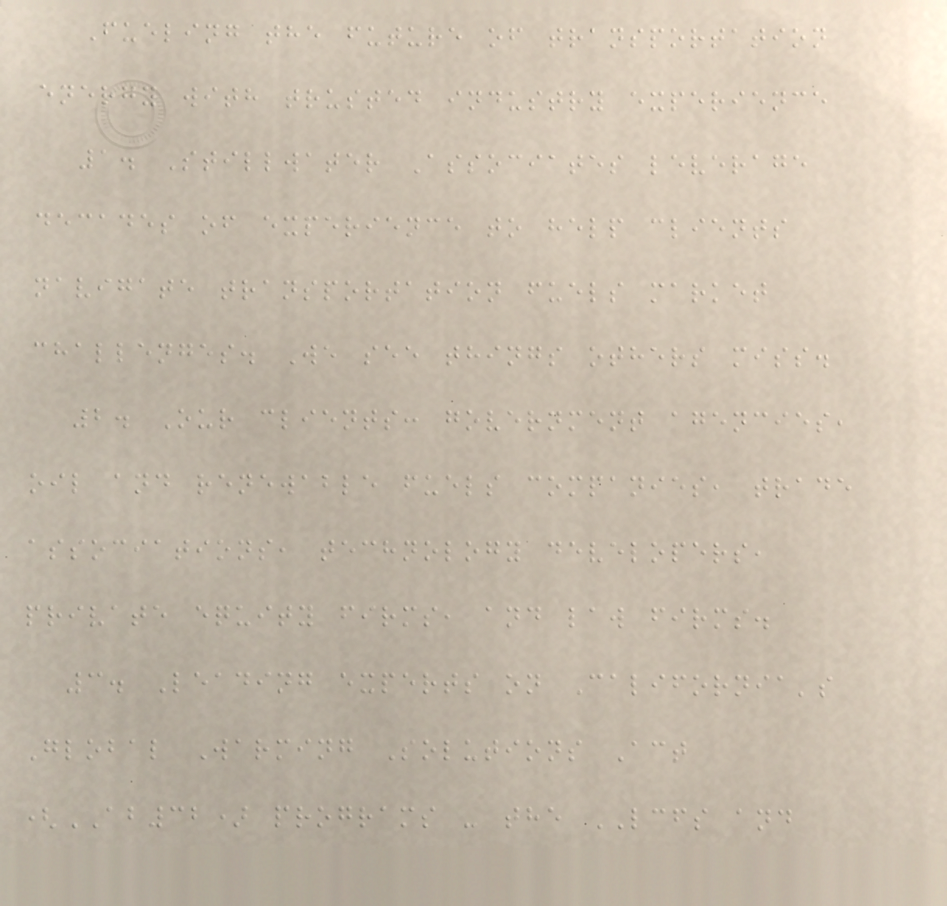Fueling the future of transportation
energy with trusted industry experience
1. Stillwater Associates leverage
decades of experience to help clients
navigate transportation fuels market
challenges. We see things others miss.
2. Our clients: government agencies,
oil and renewable fuels companies, trade
associations, technology developers,
private equity firms, and law firms.
3. Leading experts on California's
Global Warming Solutions Act
(AB32) programs - the LCFS and
